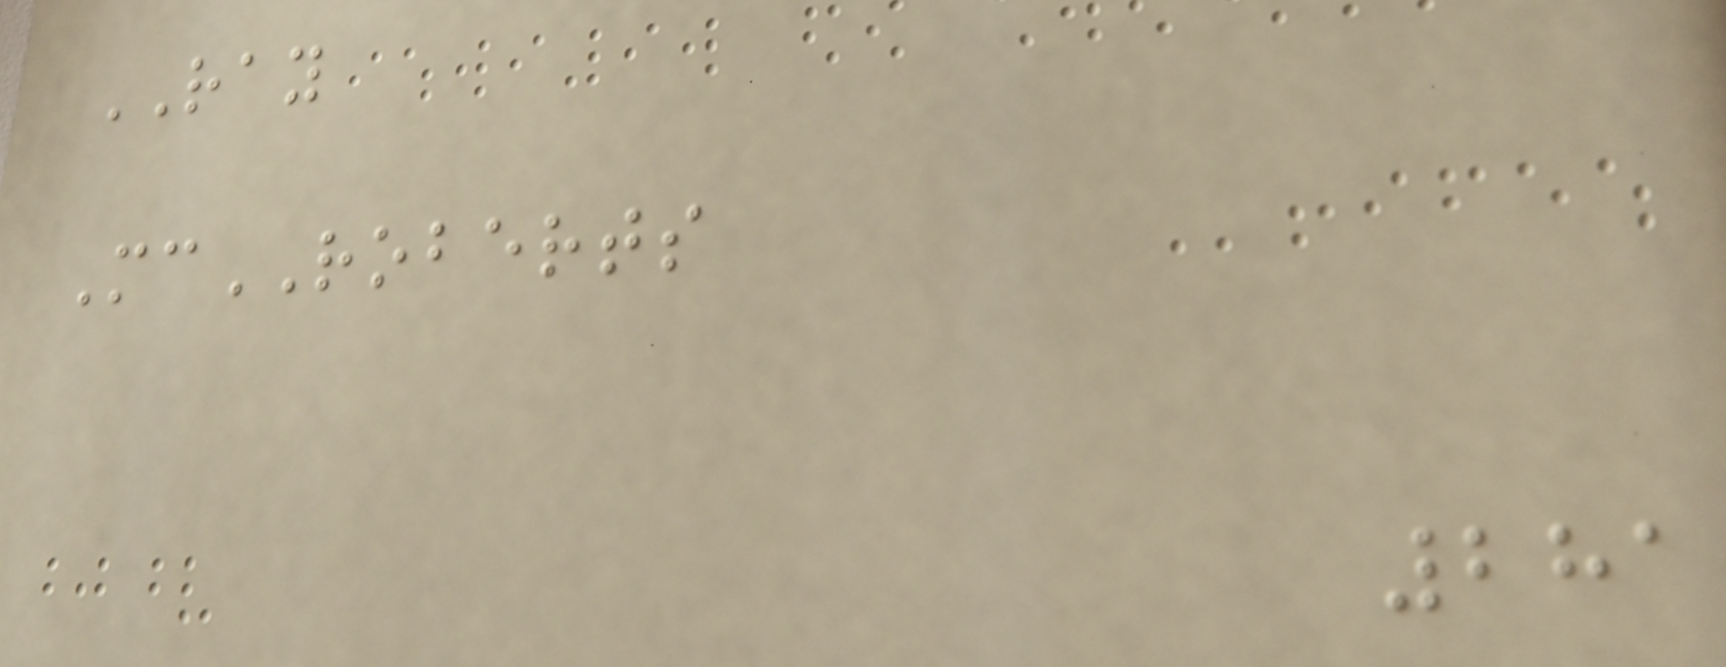RAY
McROBERTS
281
